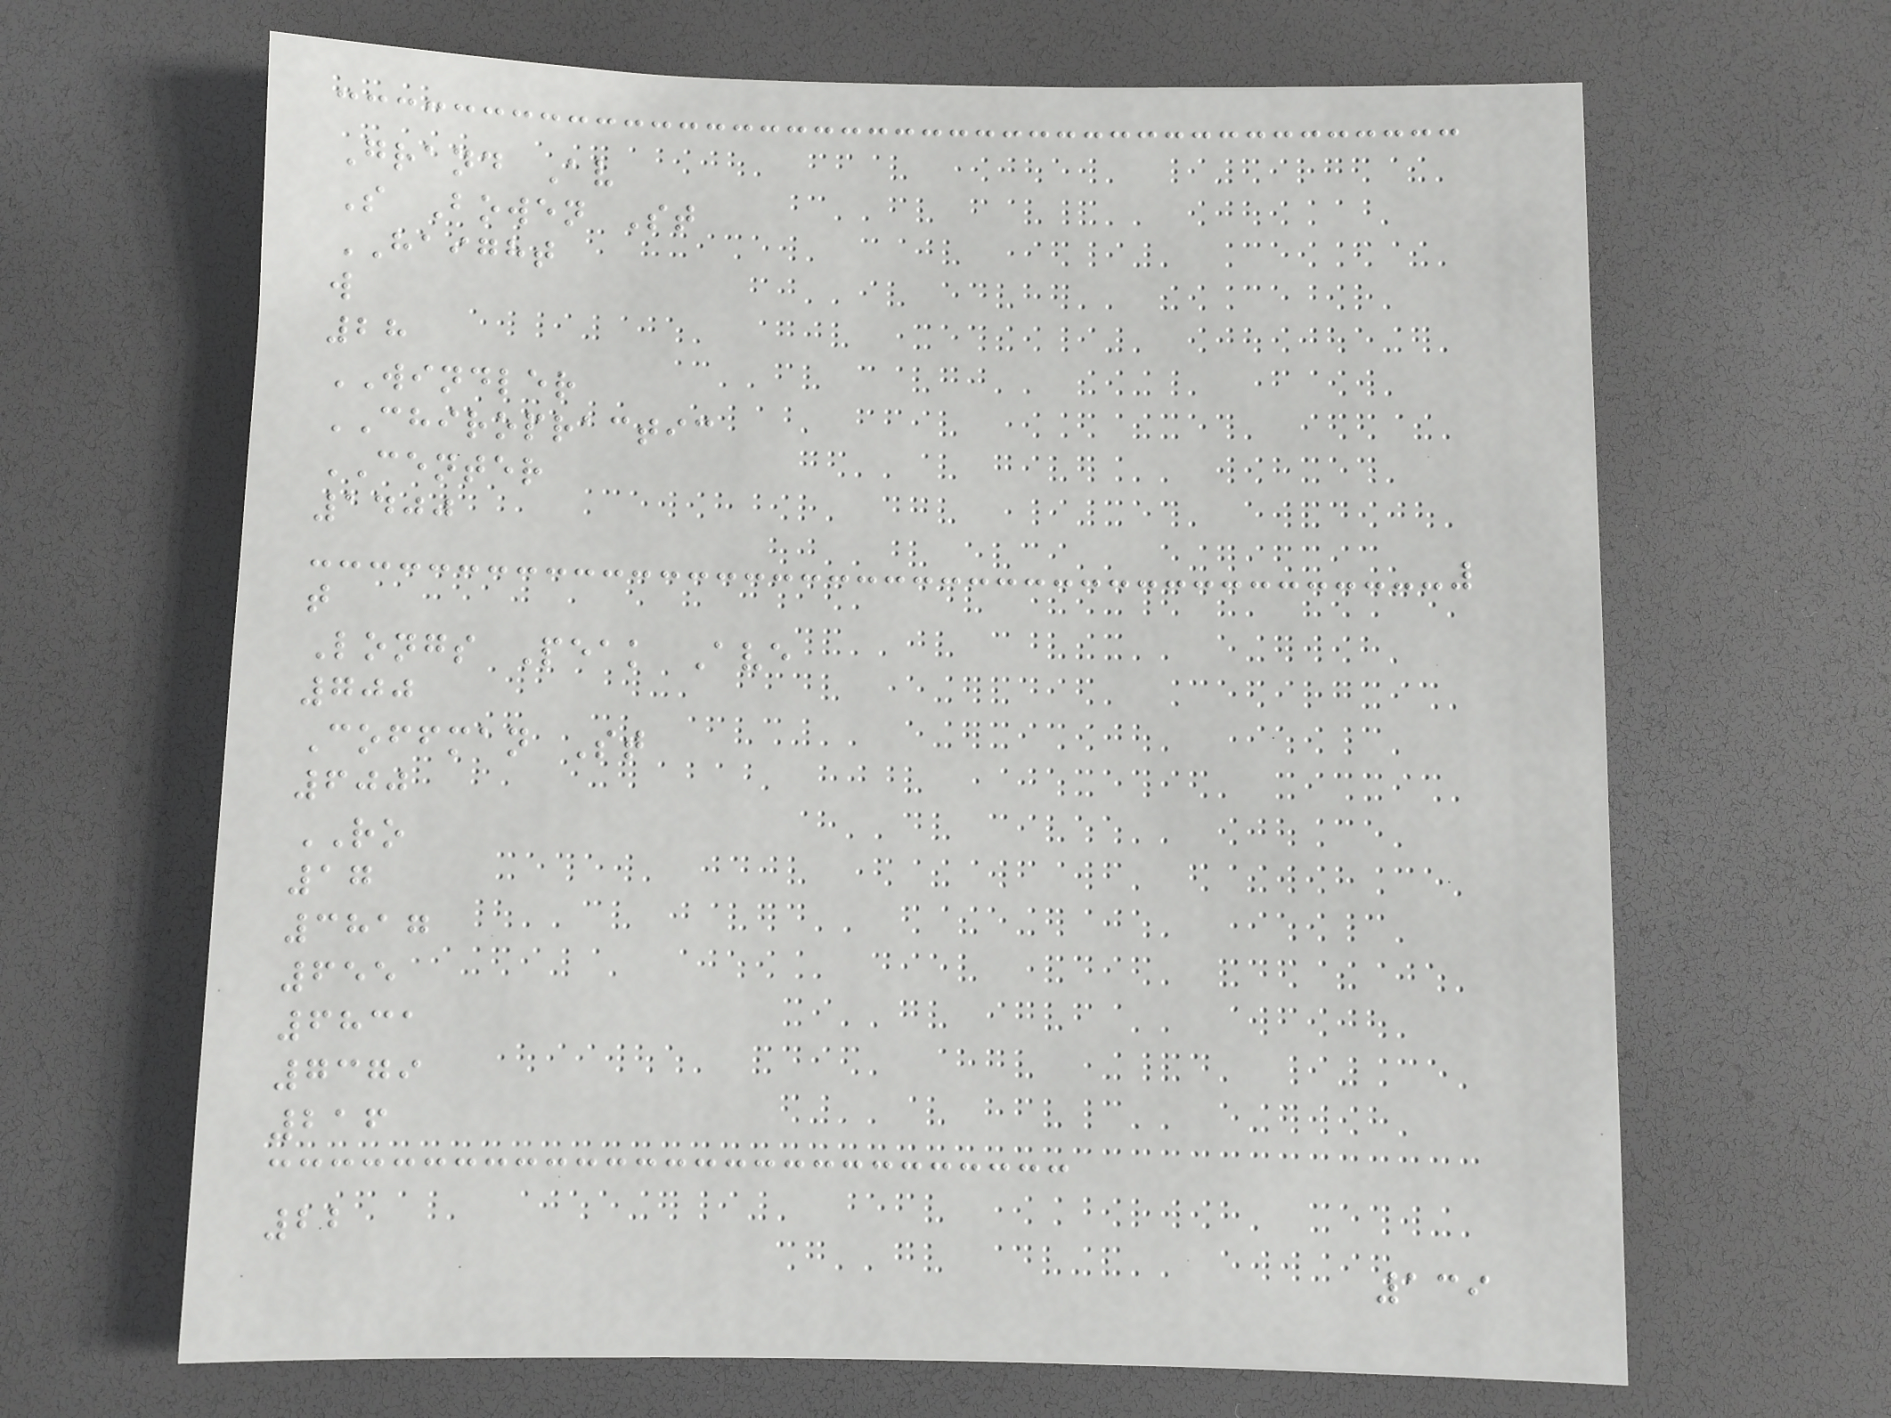Grand Av
S Bowen St
HAIGHT
w
28
WINDLER
CHIROPRACTIC
CENTER
1400
t
Longs Peak Ave
700
Coffman St
600
RO
17
3817
655
6831
7379
216
22
139
